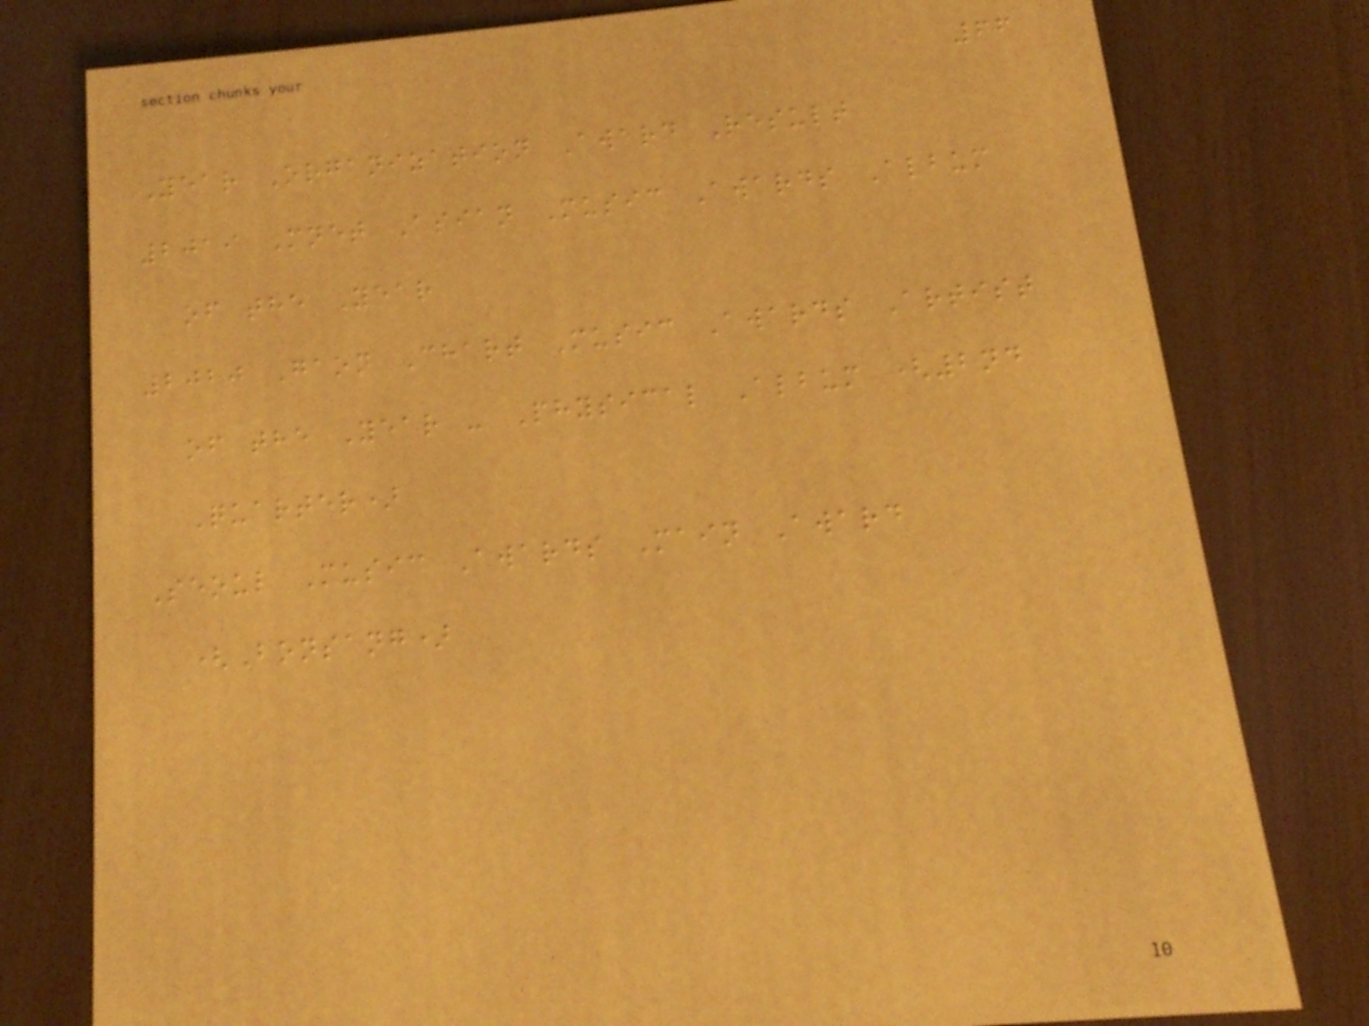66
Year Organization Award Result
2019 Mnet Asian Music Awards Album
of the Year
2020 Gaon Chart Music Awards Artist
of the Year - Physical Album (2nd
Quarter)
Seoul Music Awards Main Award
(Bonsang)
